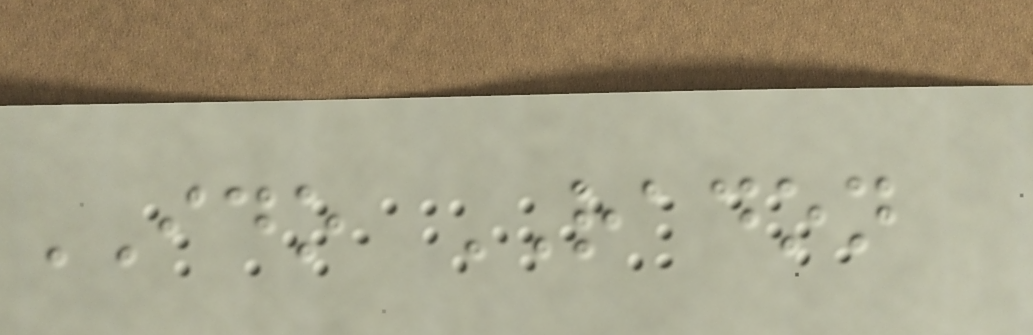IDO RADON
